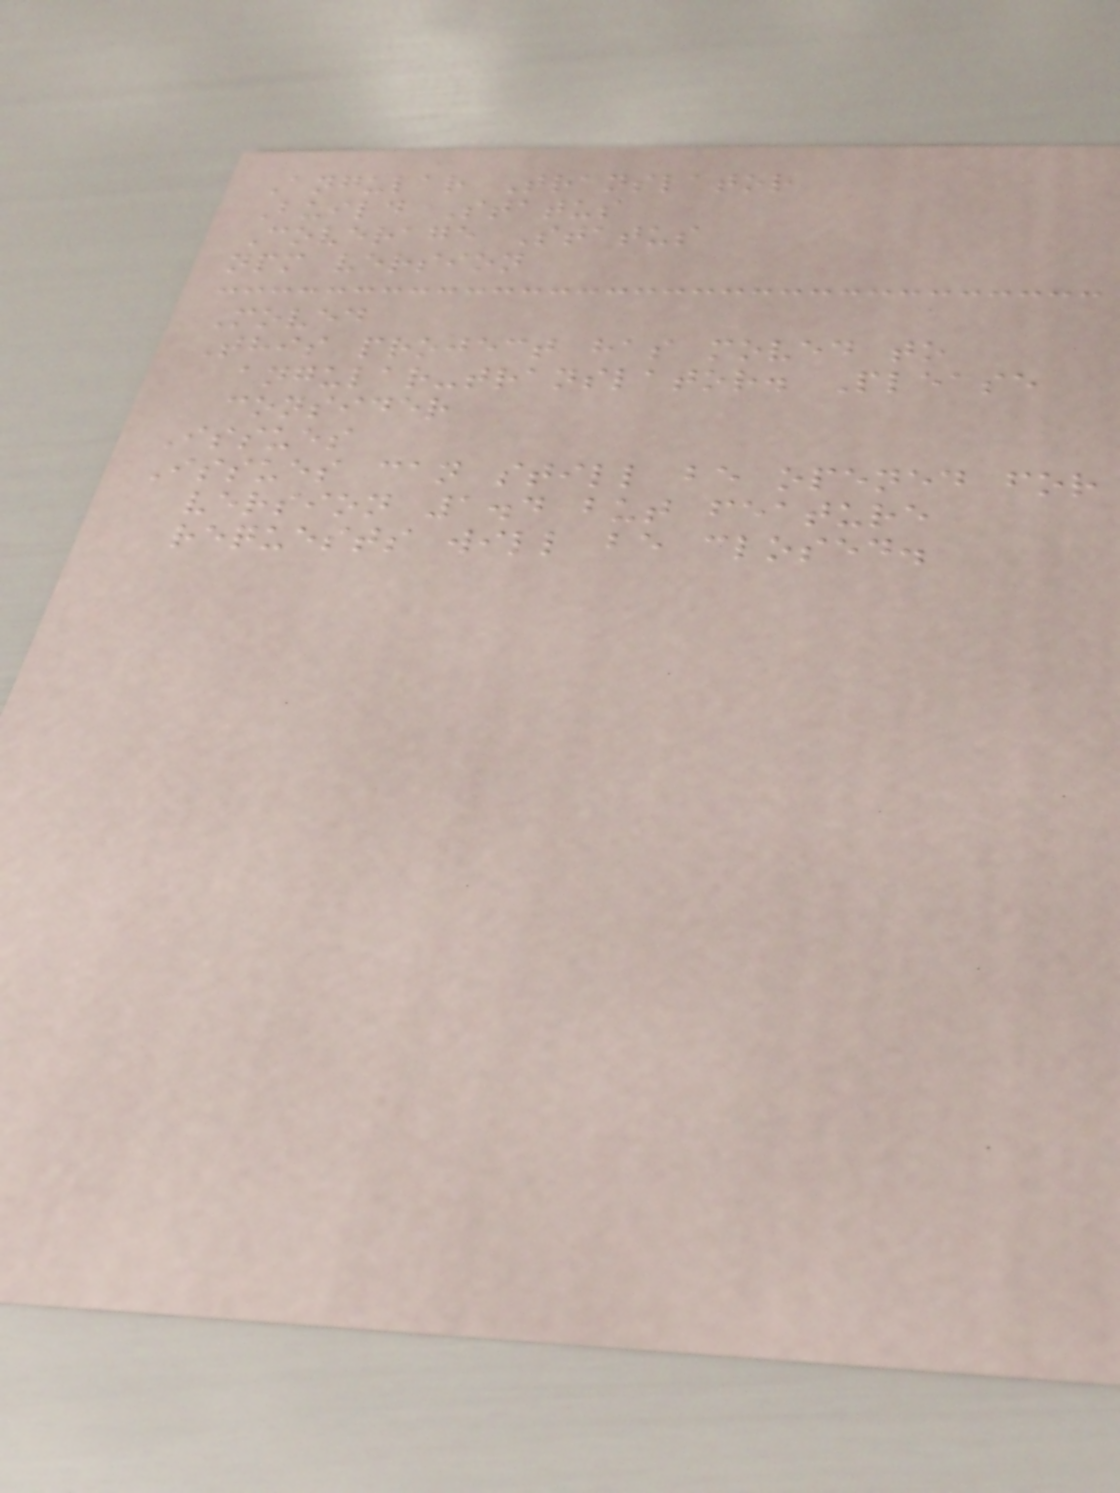Angular Translator
Build Status
Coverage Status
npm version
Moved
This project has moved to
angular-translator. Please
consider
Issues
Issues can still be opened for
version 1.4 but feature
requests will be closed.
